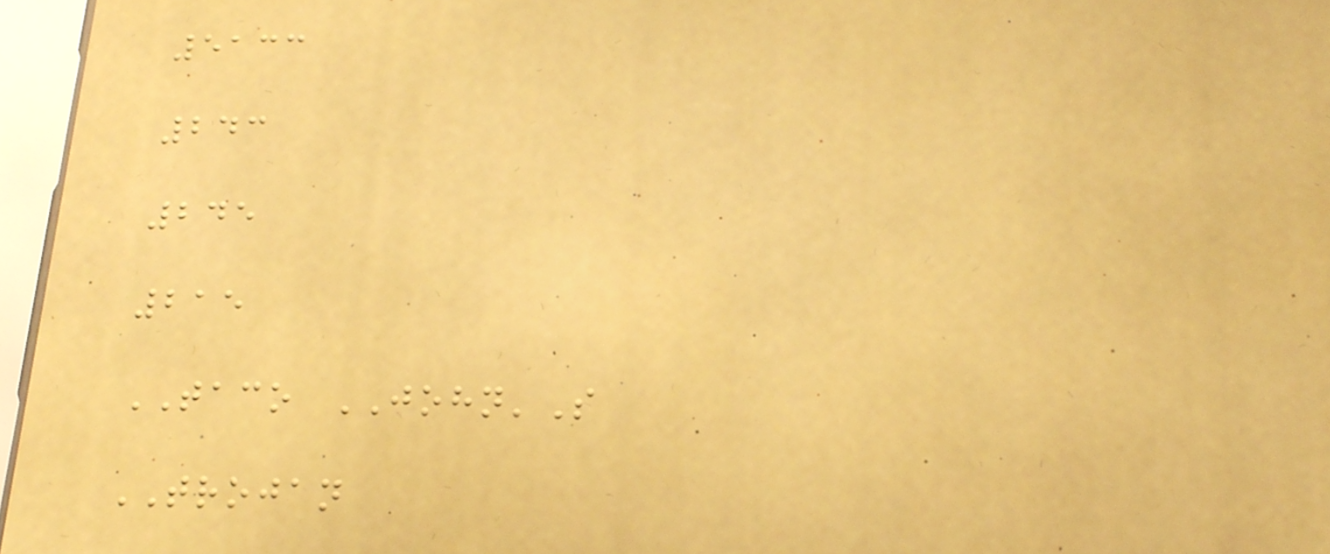5133
243
245
215
TACO JOHN'S
TROJAN
